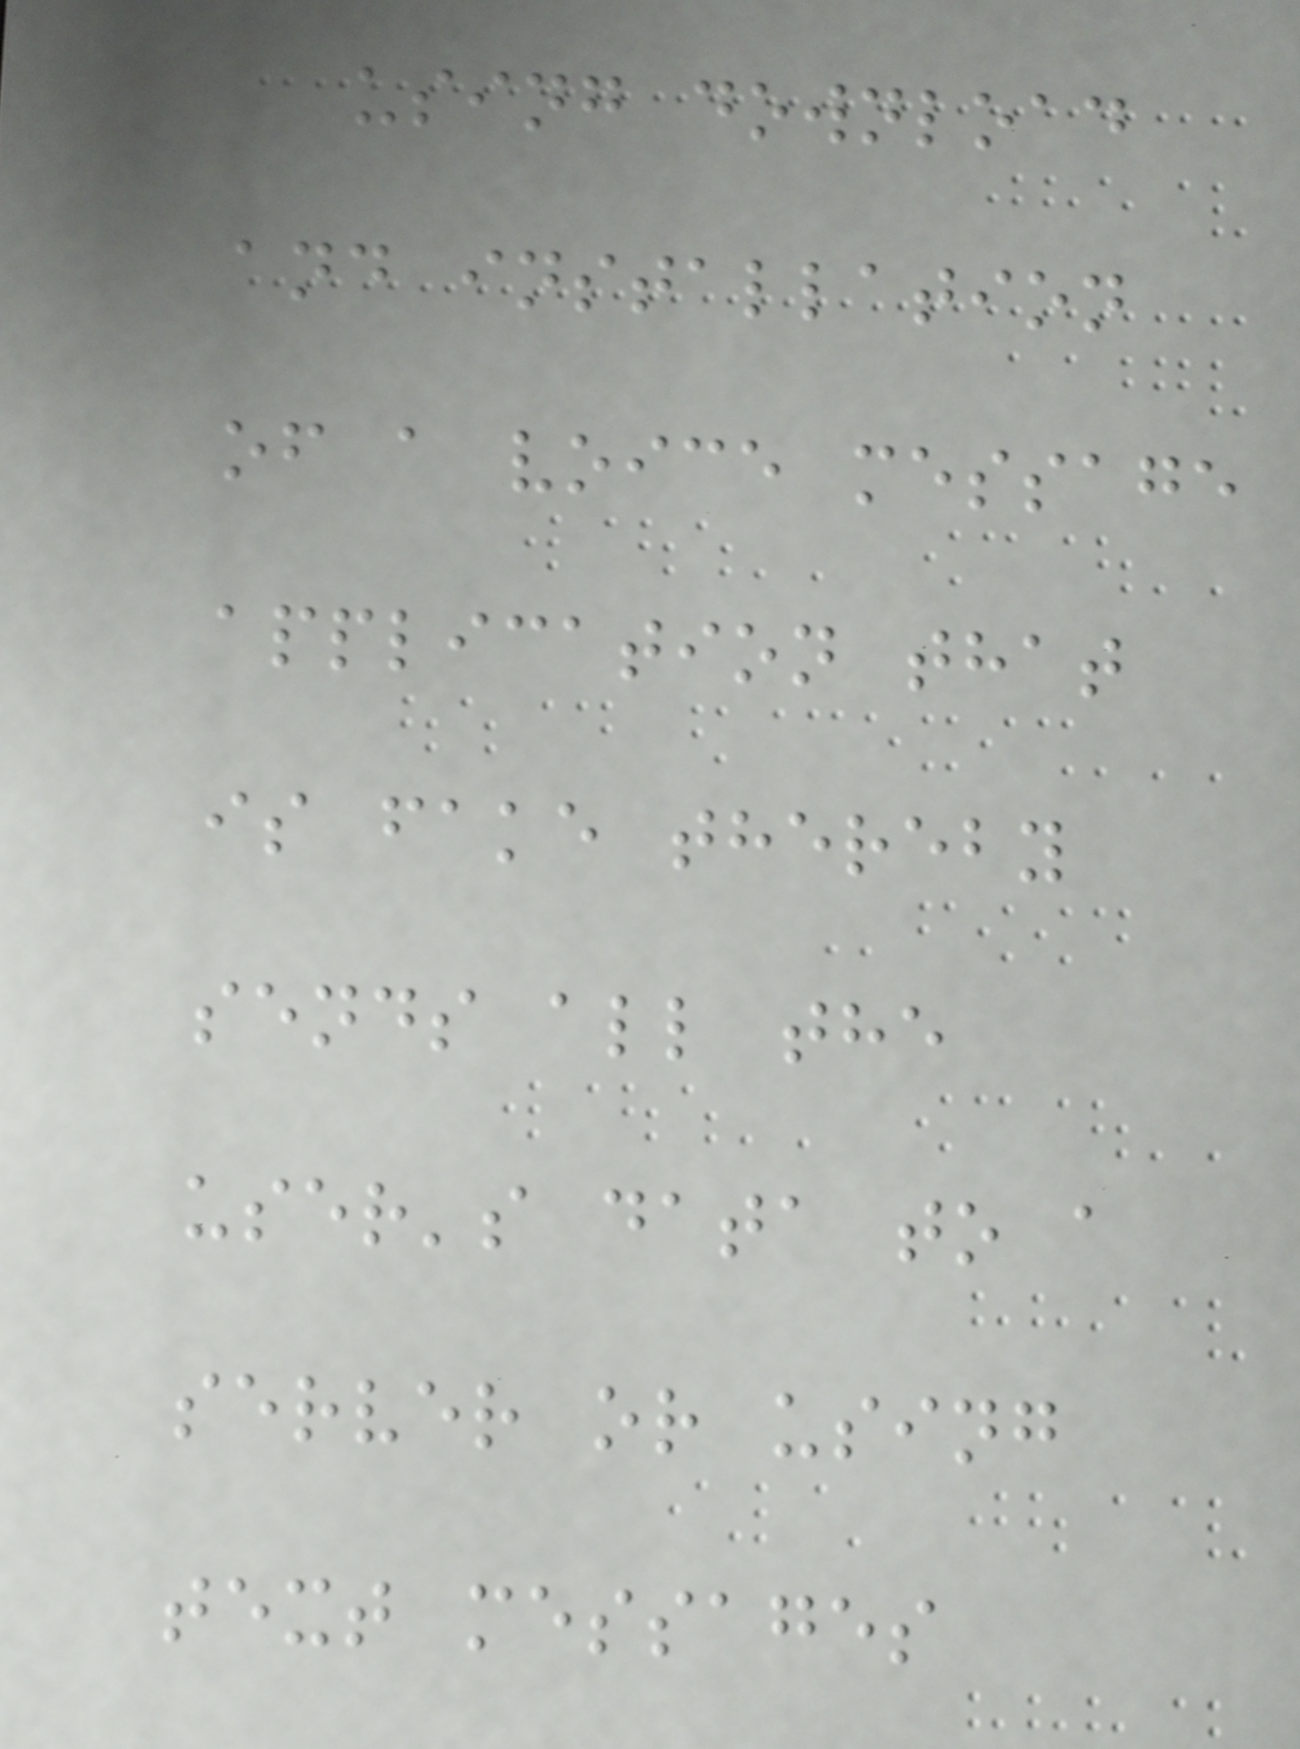using download
and installation
of a voice message
application that
is fake thereby
sends all the
user's data to a
server or using
text messages
